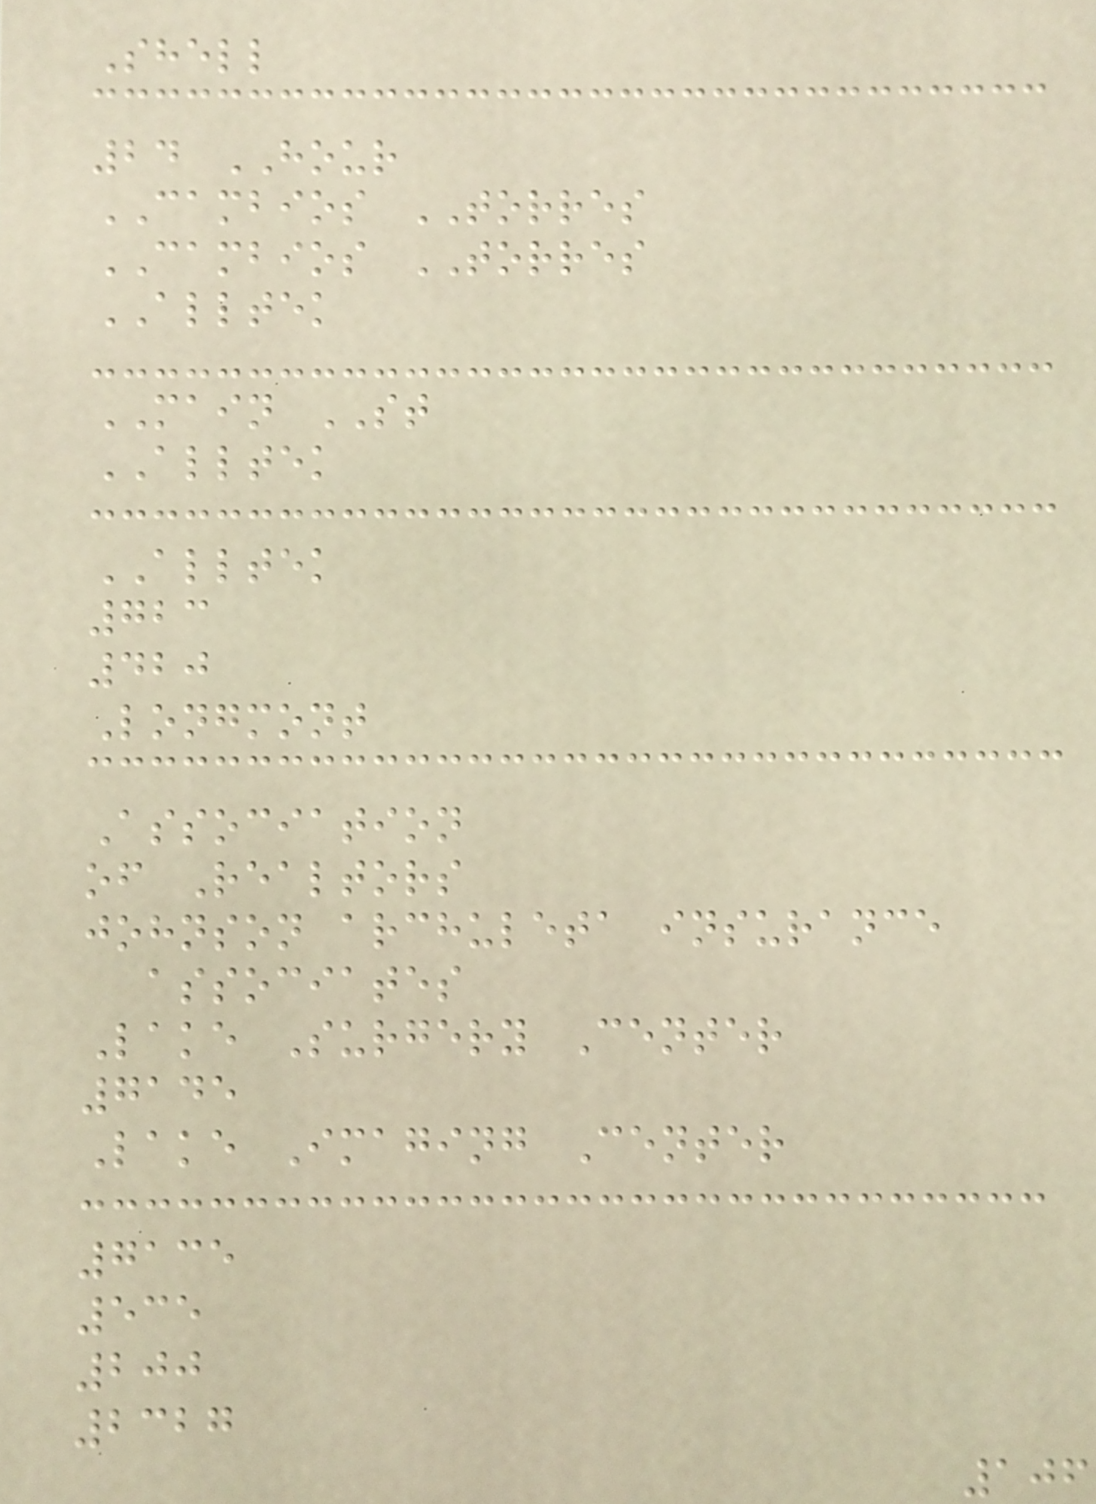Shell
24 HOUR
CAMBIOS TORRES
CAMBIOS TORRES
ALLTEK
MAIN ST
ALLTEK
ALLTEK
723
420
Longmont
Association
of Realtors
johnson archuleta insurance
associates
Lake Surgery Center
7145
Lake Imaging Center
7135
535
200
2327
106
